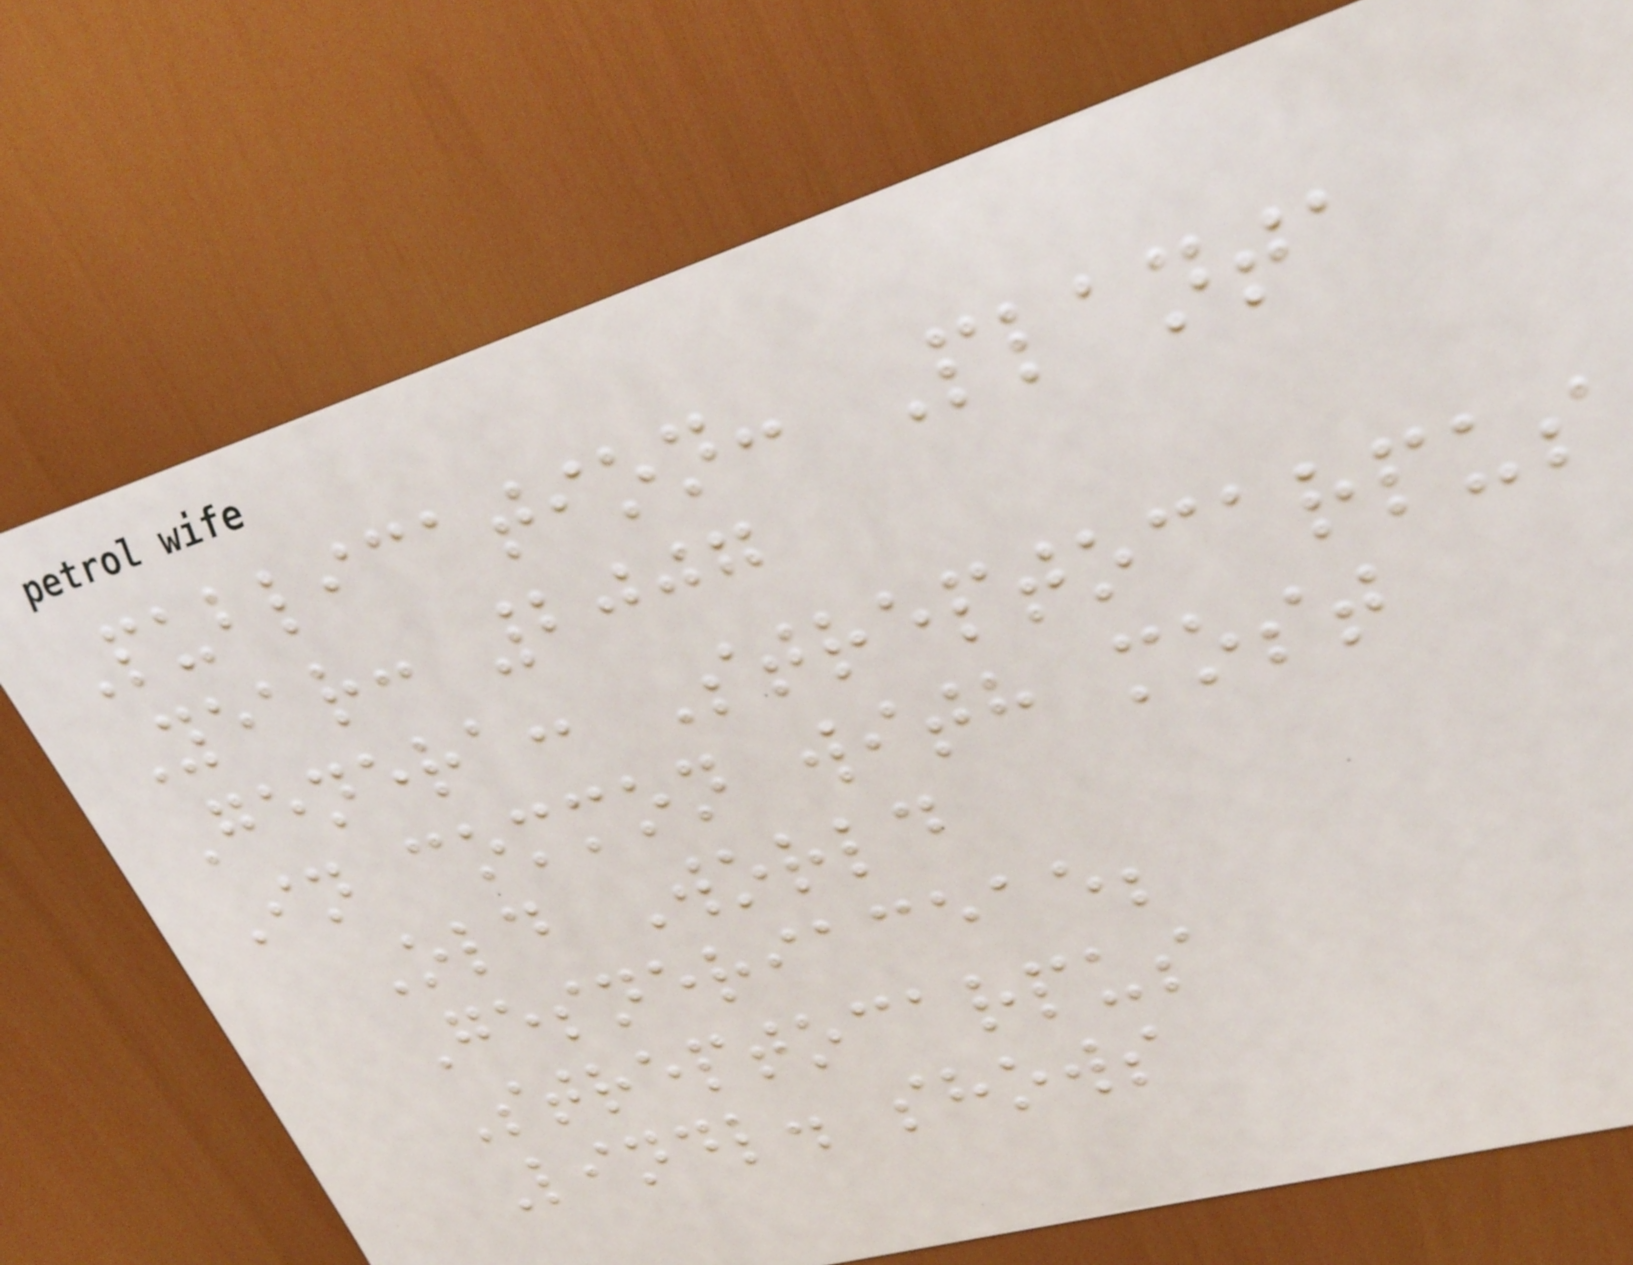Publication: Planta
Year: 2007
Genera: Streptocarpus
In common with most
Old World
Gesneriaceae;
Streptocarpus
Lindl. shows
